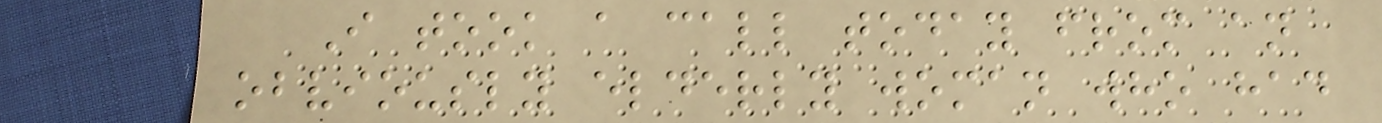I took a call today from an
obviously elderly woman who had
